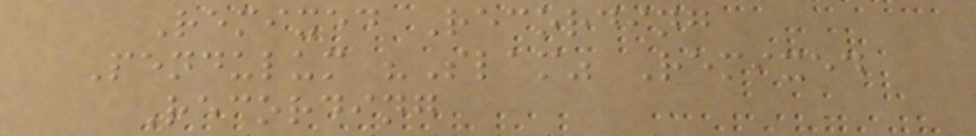Remixed Recording
Pendulum "Slam" Remixed
Recording
